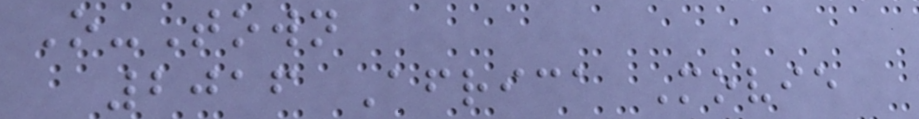O-Town
2016 Africa Movie
